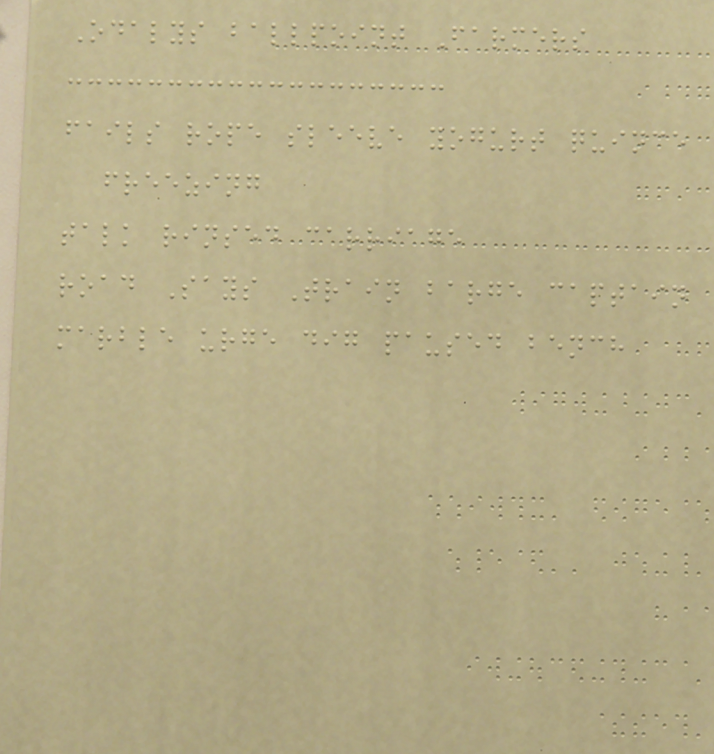Odalys ballpoint Farmers
fails rope sleeve yogurt quince
freezing
talk rinsed carriage
road Says Train barge captain
marble urge dig paused bench
